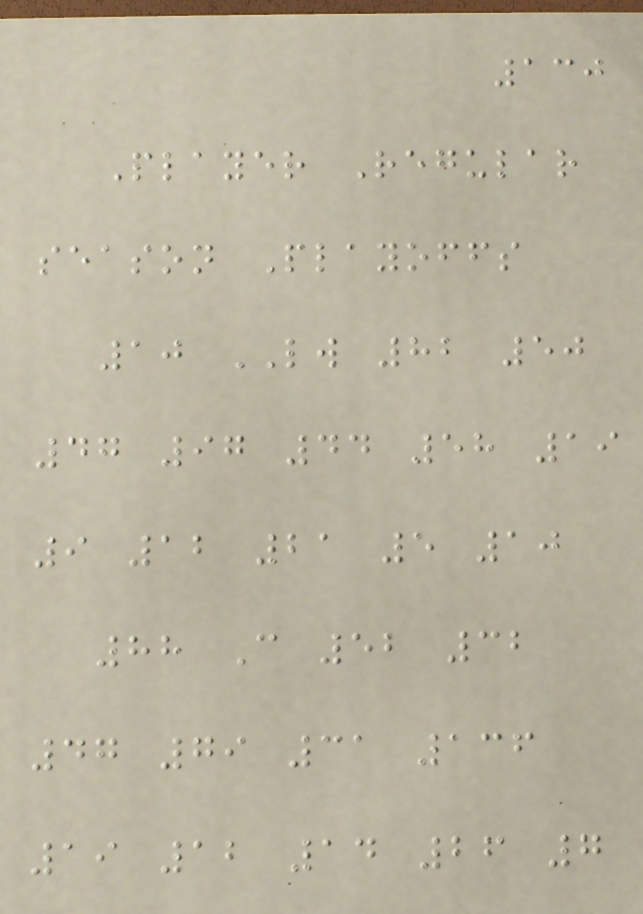130
Player Regular
season Playoffs
10 LW 82 50
47 97 44 58 19
9 12 21 5 10
88 C 52 32
47 79 31 136
19 12 14 26 7
